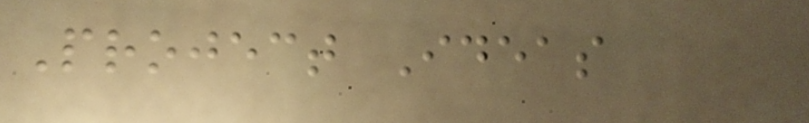Project Ideas
